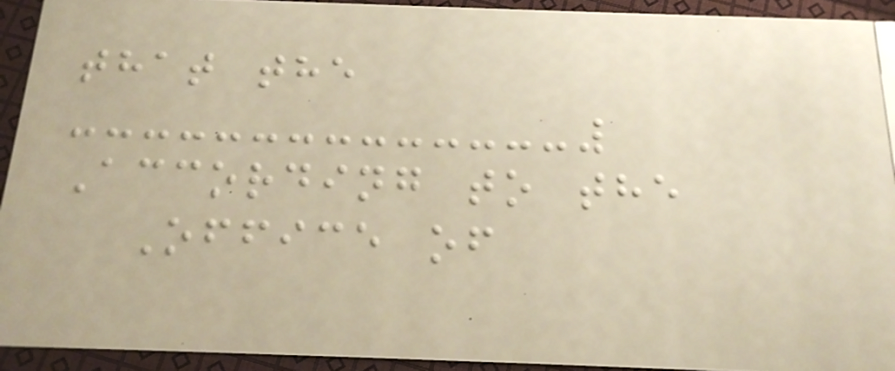that the
According to the
Office of
